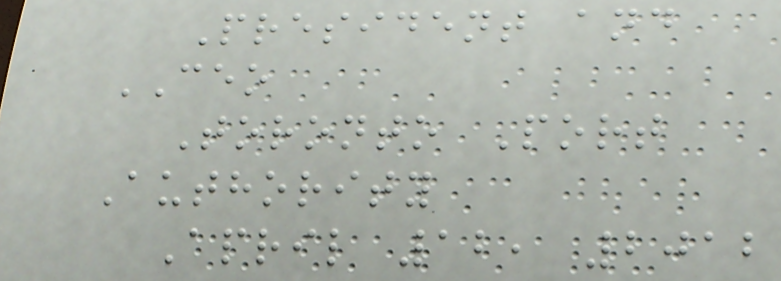President and
CEO
Toronto Port
Authority
April 12, 2012
